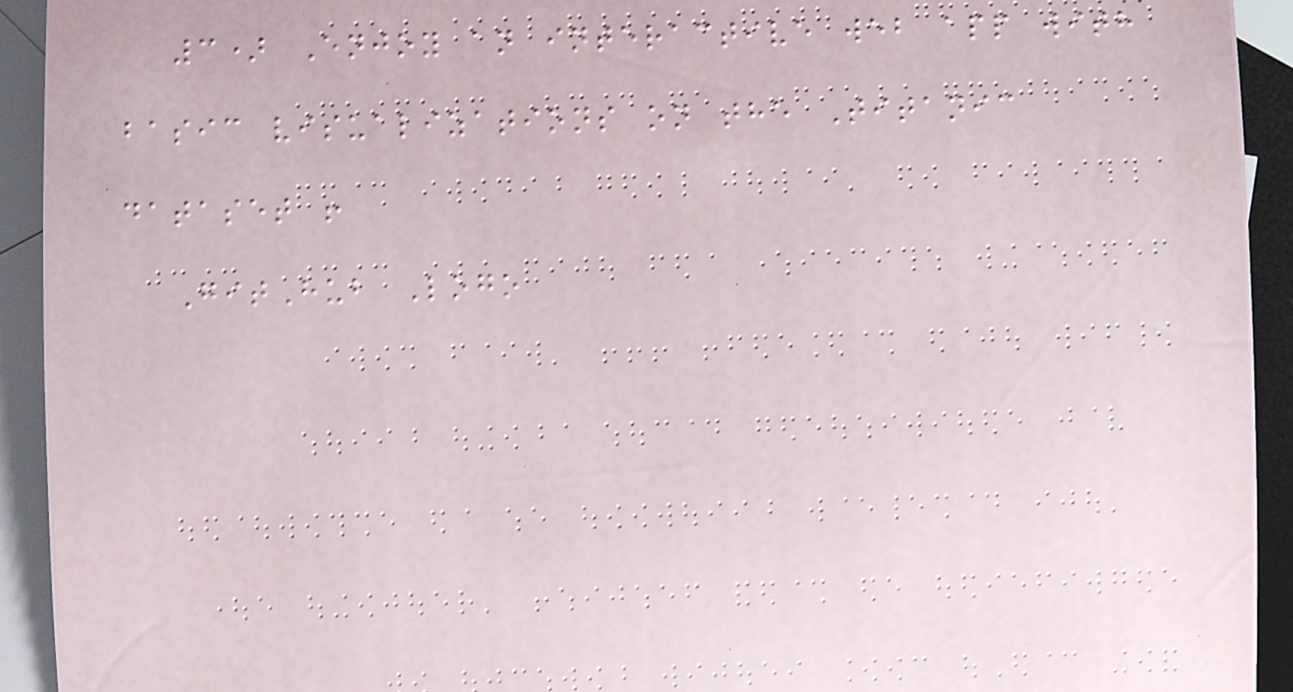3) Enjoy an interactive web app with
basic visualizations on the Titanic
dataset !
GitHub Logo
